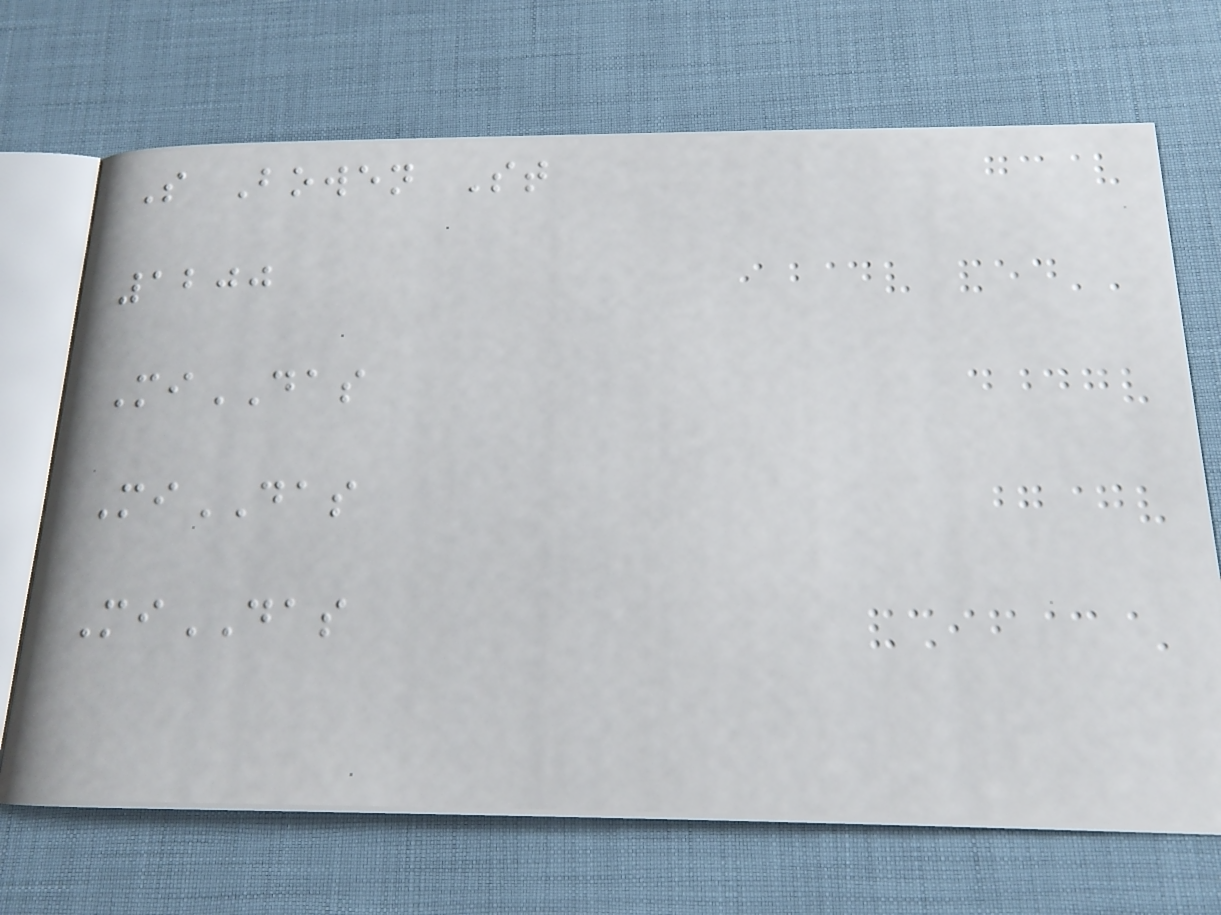S Bowen St
1200
MiDAS
MiDAS
MiDAS
